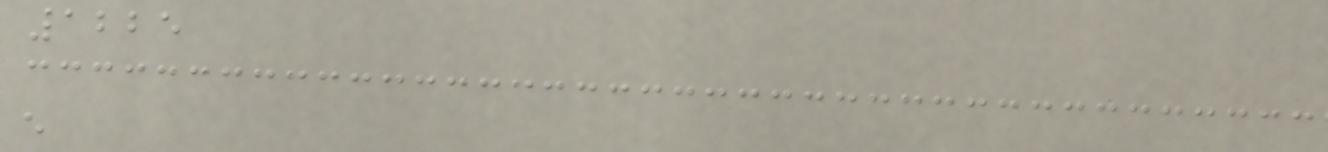1225
e
